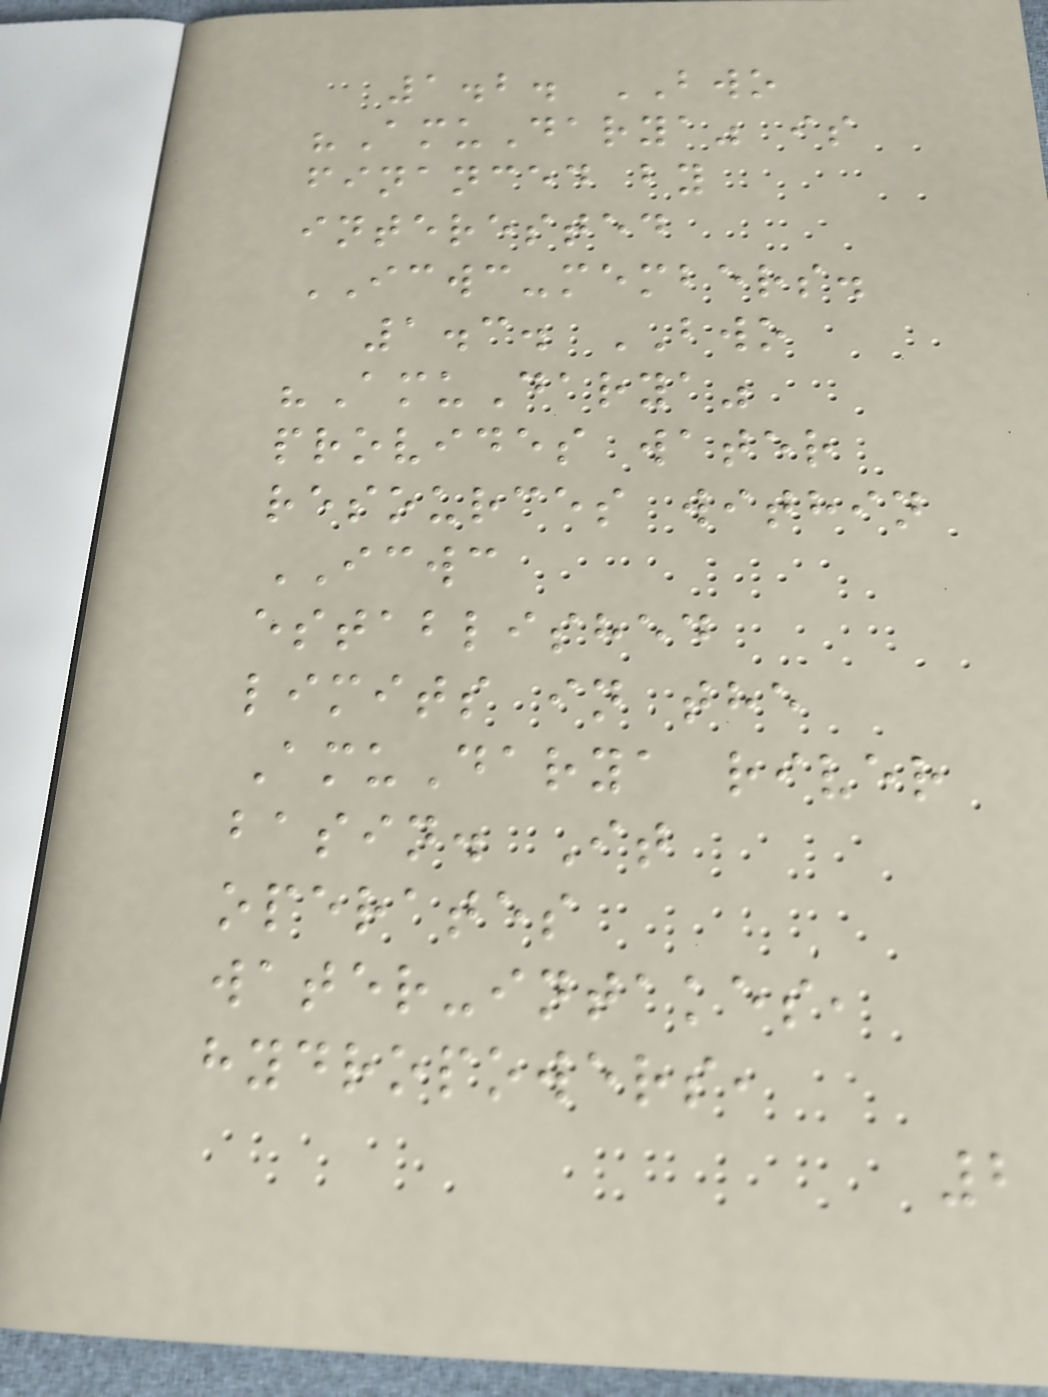1.2. BWO
"AmuDarya" is
financed by
interested
ICWC-members.
1.3. BWO
"AmuDarya"
provides water
resources within
ICWC
established
limits in the
AmuDarya river
basin. It
operates
water-intakes,
hydropowers,
2
